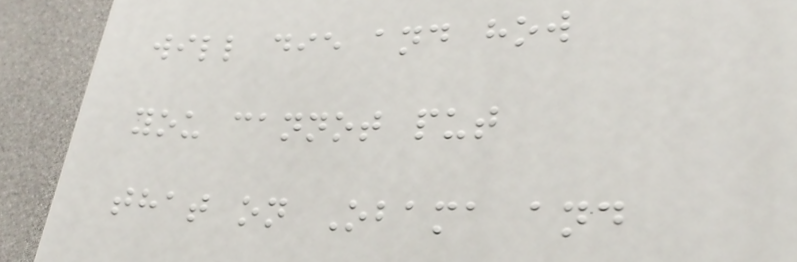will die and how
you cannot put
that on Obama and
